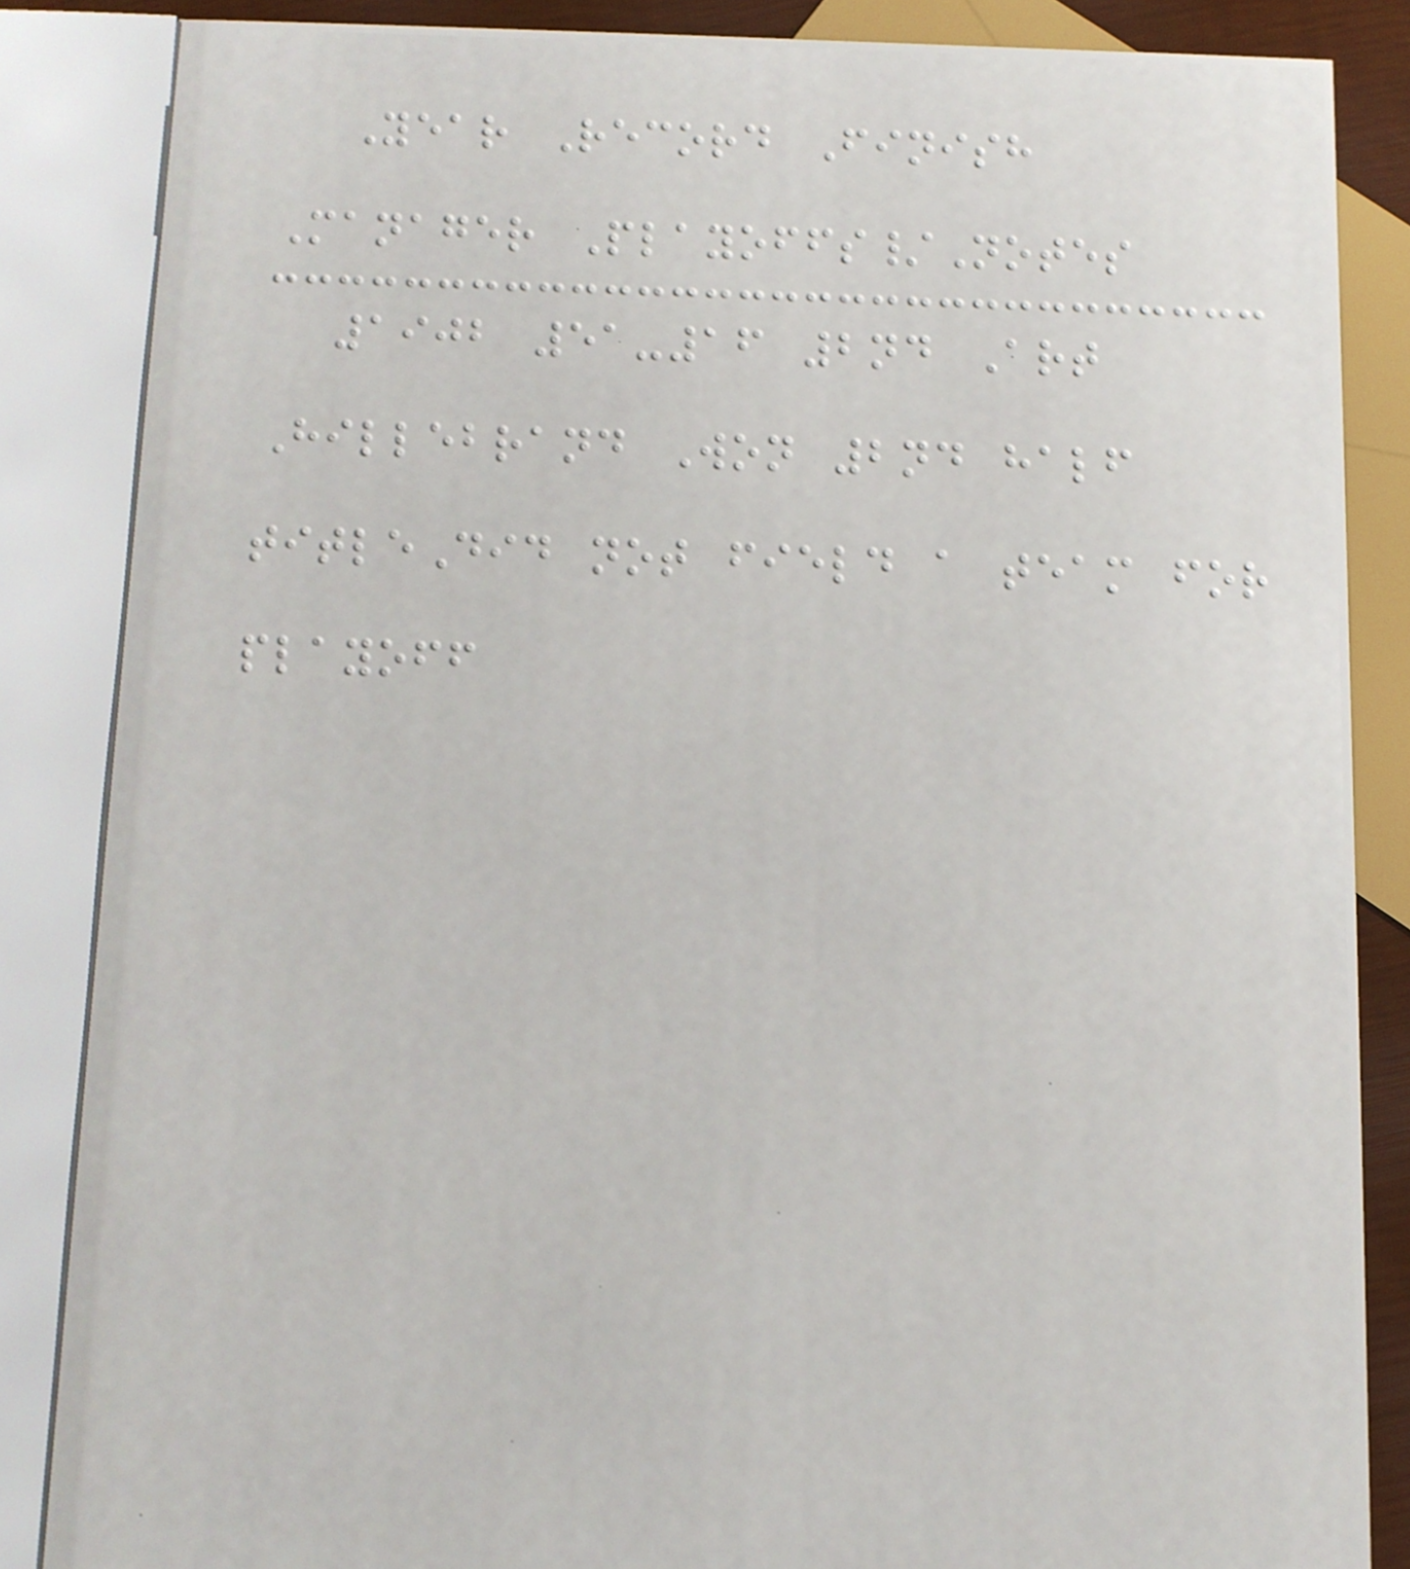Year Record Finish
Manager Playoffs/Notes
1902 51-16 2nd Art
Hillebrand Won 2nd half
titleDid not field a team for
playoff
